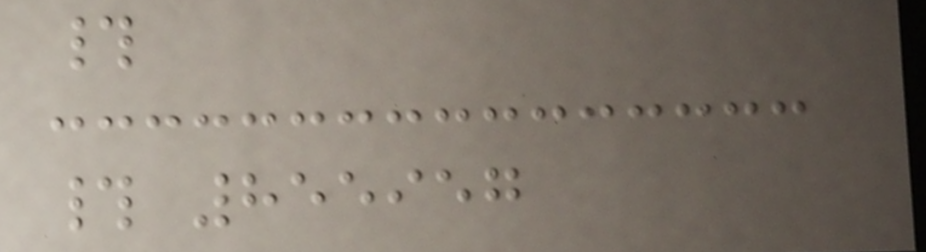#
# 855957
